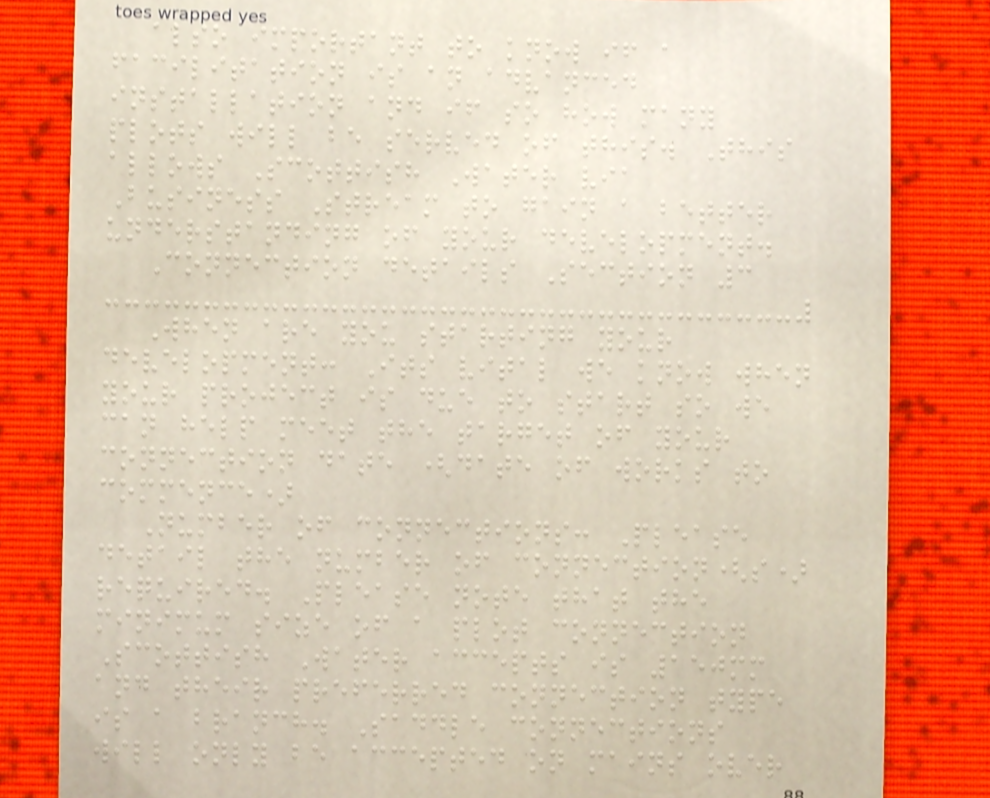also important to know if a
facilitation is an advanced
installation and if so how many
plots will be served of this. This
allows Scottish Water via
Business Stream to gain a better
understanding of your development.
Connection details Section 3
When are you starting your
development: Its vital we know when
your project is due to start so we
can help meet the target of your
connection date (date of works to
commence)
Number of connections: Please
detail the number of connection(s)
required. Please note that the
minimum size of a plot connection
Scottish Water accepts is 150mm
and their preferred connection type
is a branch. Saddle connections
will only be accepted on mains over
